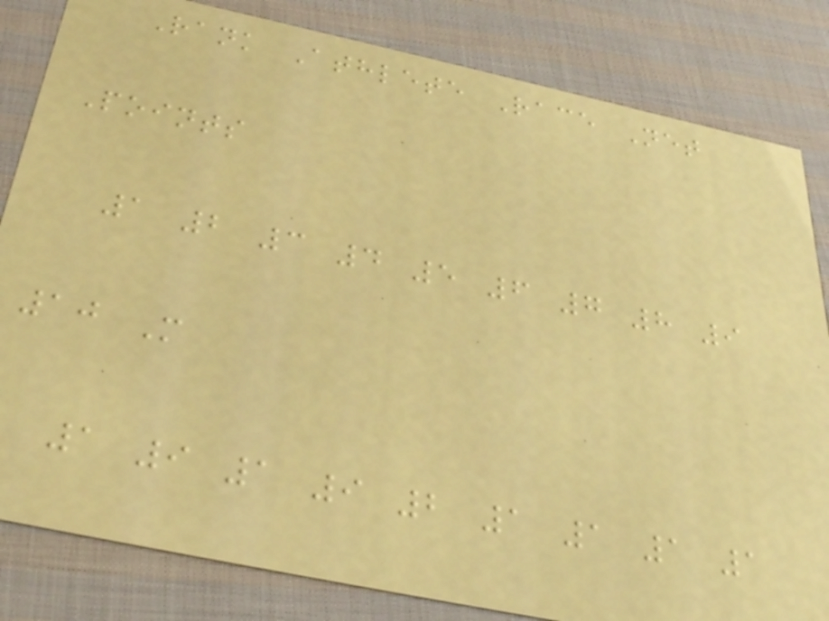Rank Athlete Race Net
Points
1 2 3 4 5 6 7 8 9
10 M
1 9 1 9 2 1 1 1 1
